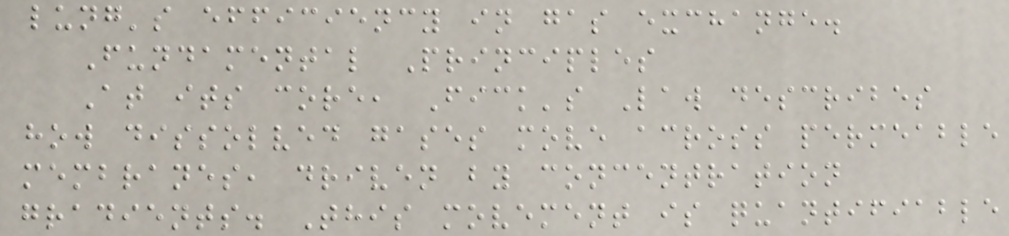lung's efficiency in gas exchange.
Fundamental Principles
At its core, Fick's Law describes
how dissolved gases move across permeable
membranes, driven by concentration
gradients. This movement is quantifiable
